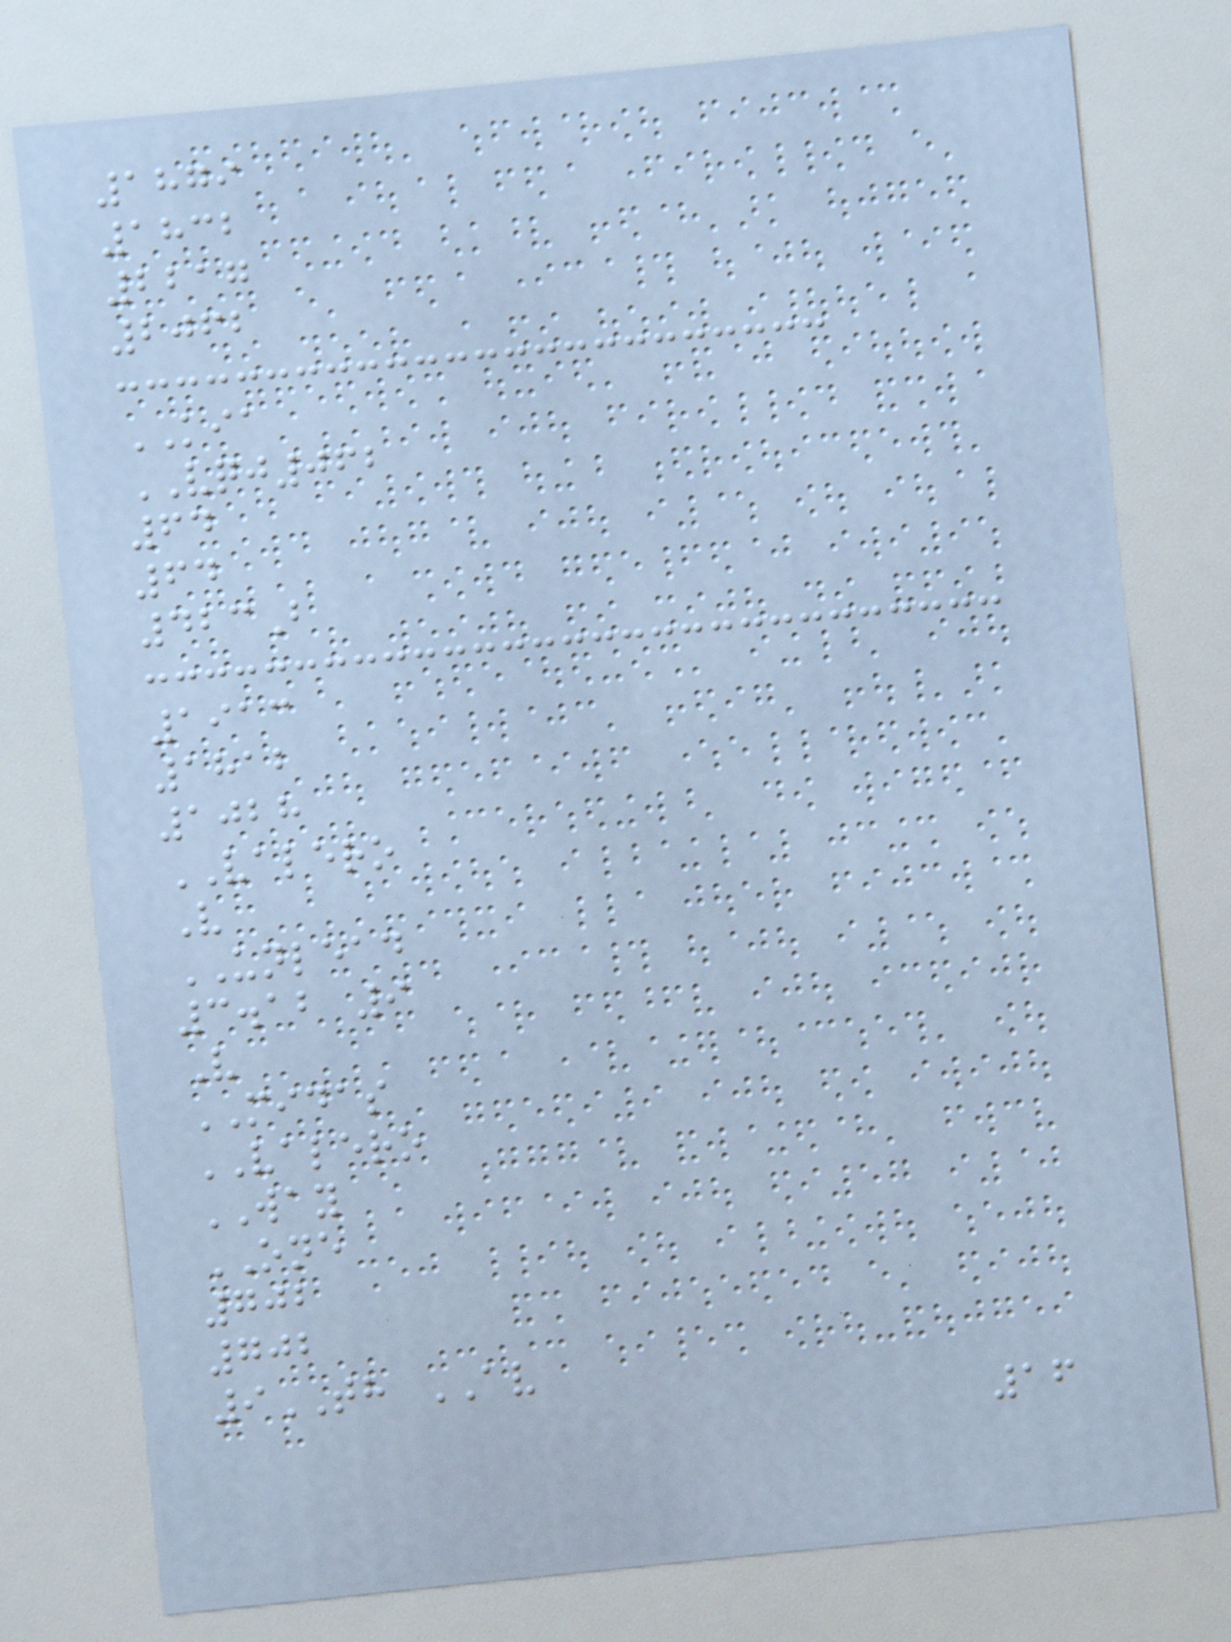1879
1832
2217
2062
KIA
VQJ062
64
64
423B
1913
1812
1028
VALERO
V
UNLEAD
3.12 9
V
MIDAS
VALERO
WAY
ONE
702
702
9TH AV
16
